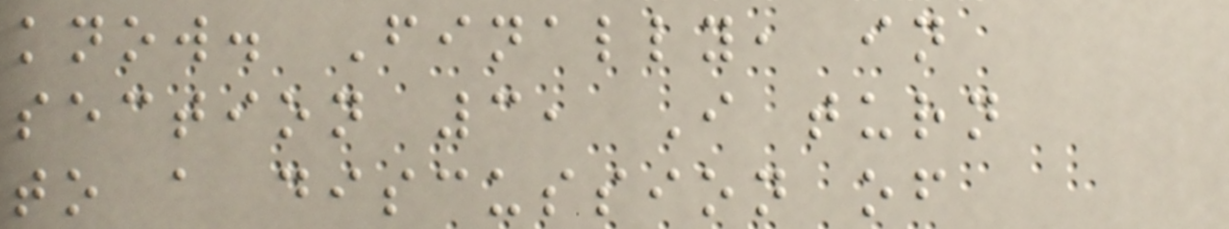know. Finally, in
section 3, I turn
to a discussion of
